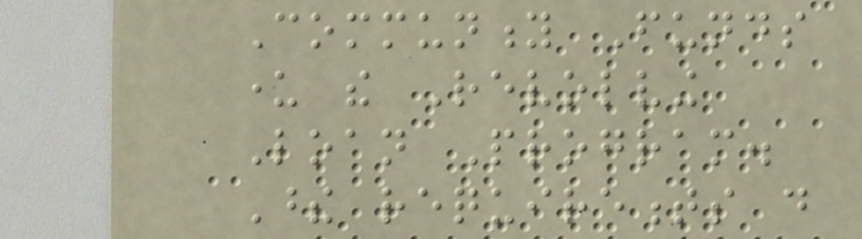Community Funds
under the Revolving
Loan Program.
These requirements do
